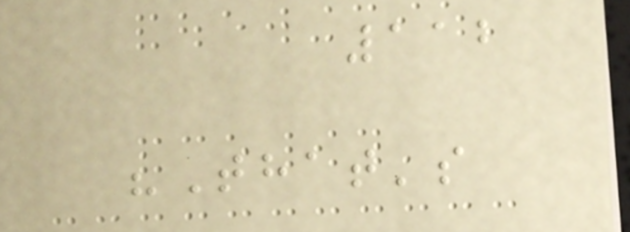112
"That's
